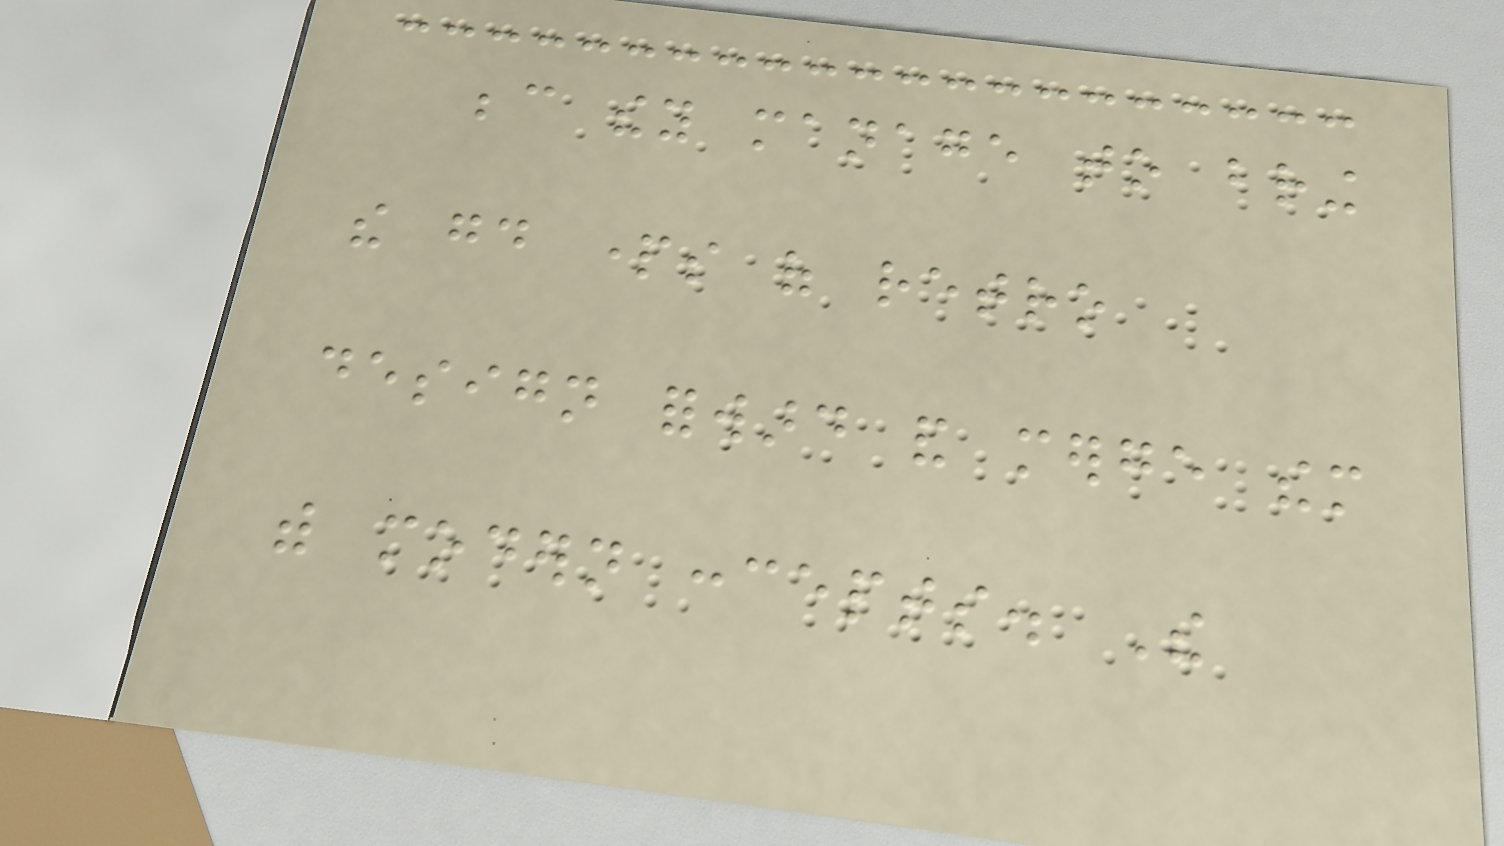because they manage to bring
the good parts of retro
design forward and merge them
with modern concepts. The
